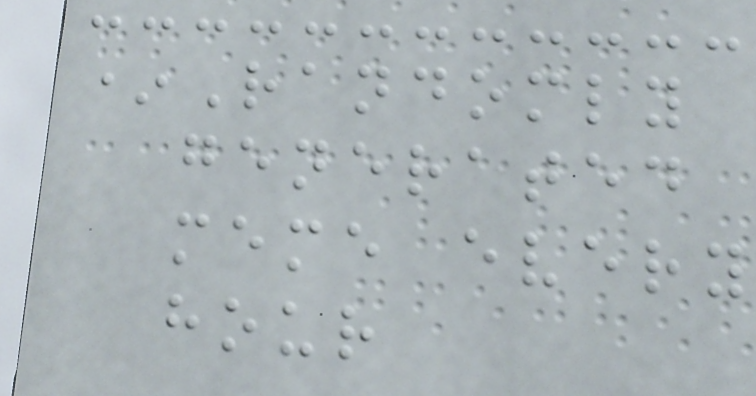*Randomly
generated
meme every
hour
